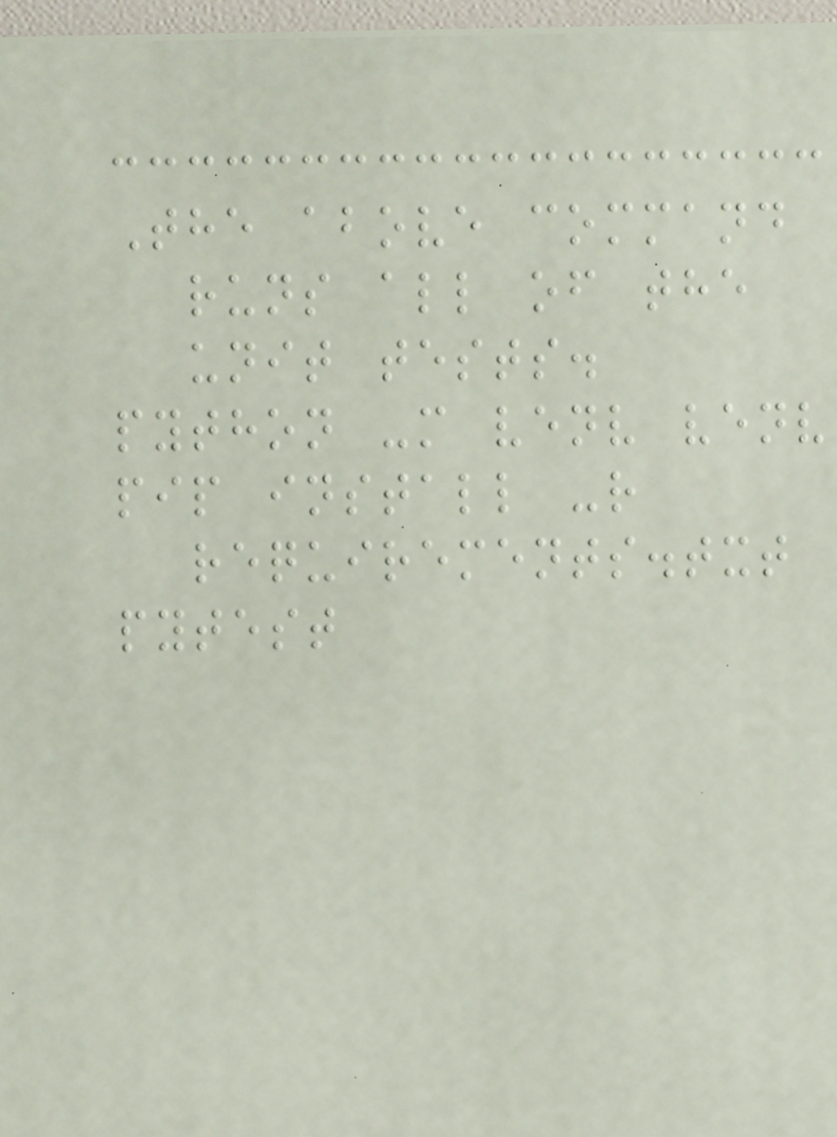The above command
runs all of the
unit tests.
python -m venv venv
pip install -r
requirements.txt
pytest
